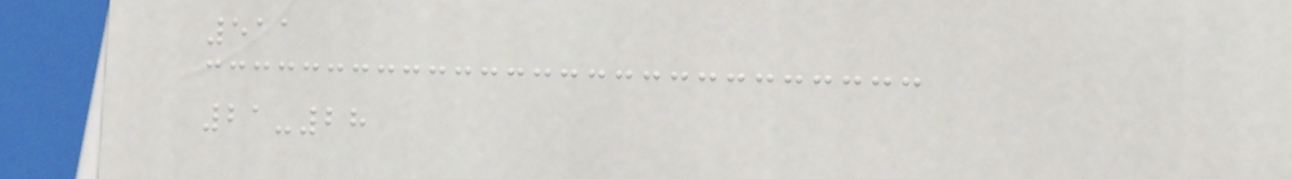511
21-28
